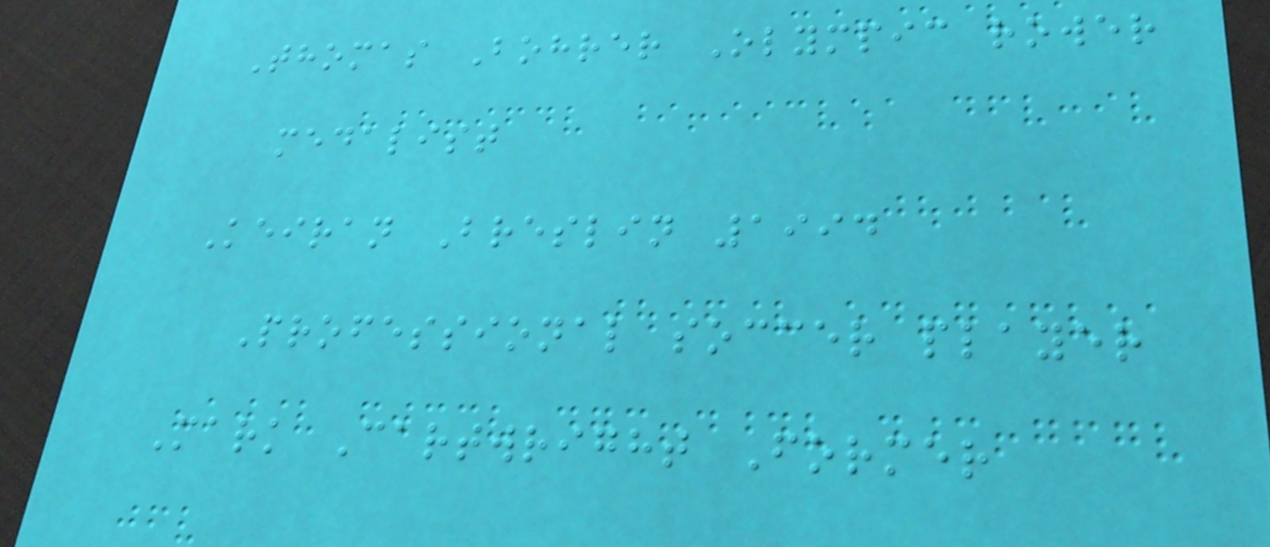Thomas Bohrer Olympic rower
medalist
Keiran Breslin 1994
Professional soccer player
Mark Cartwright Former
